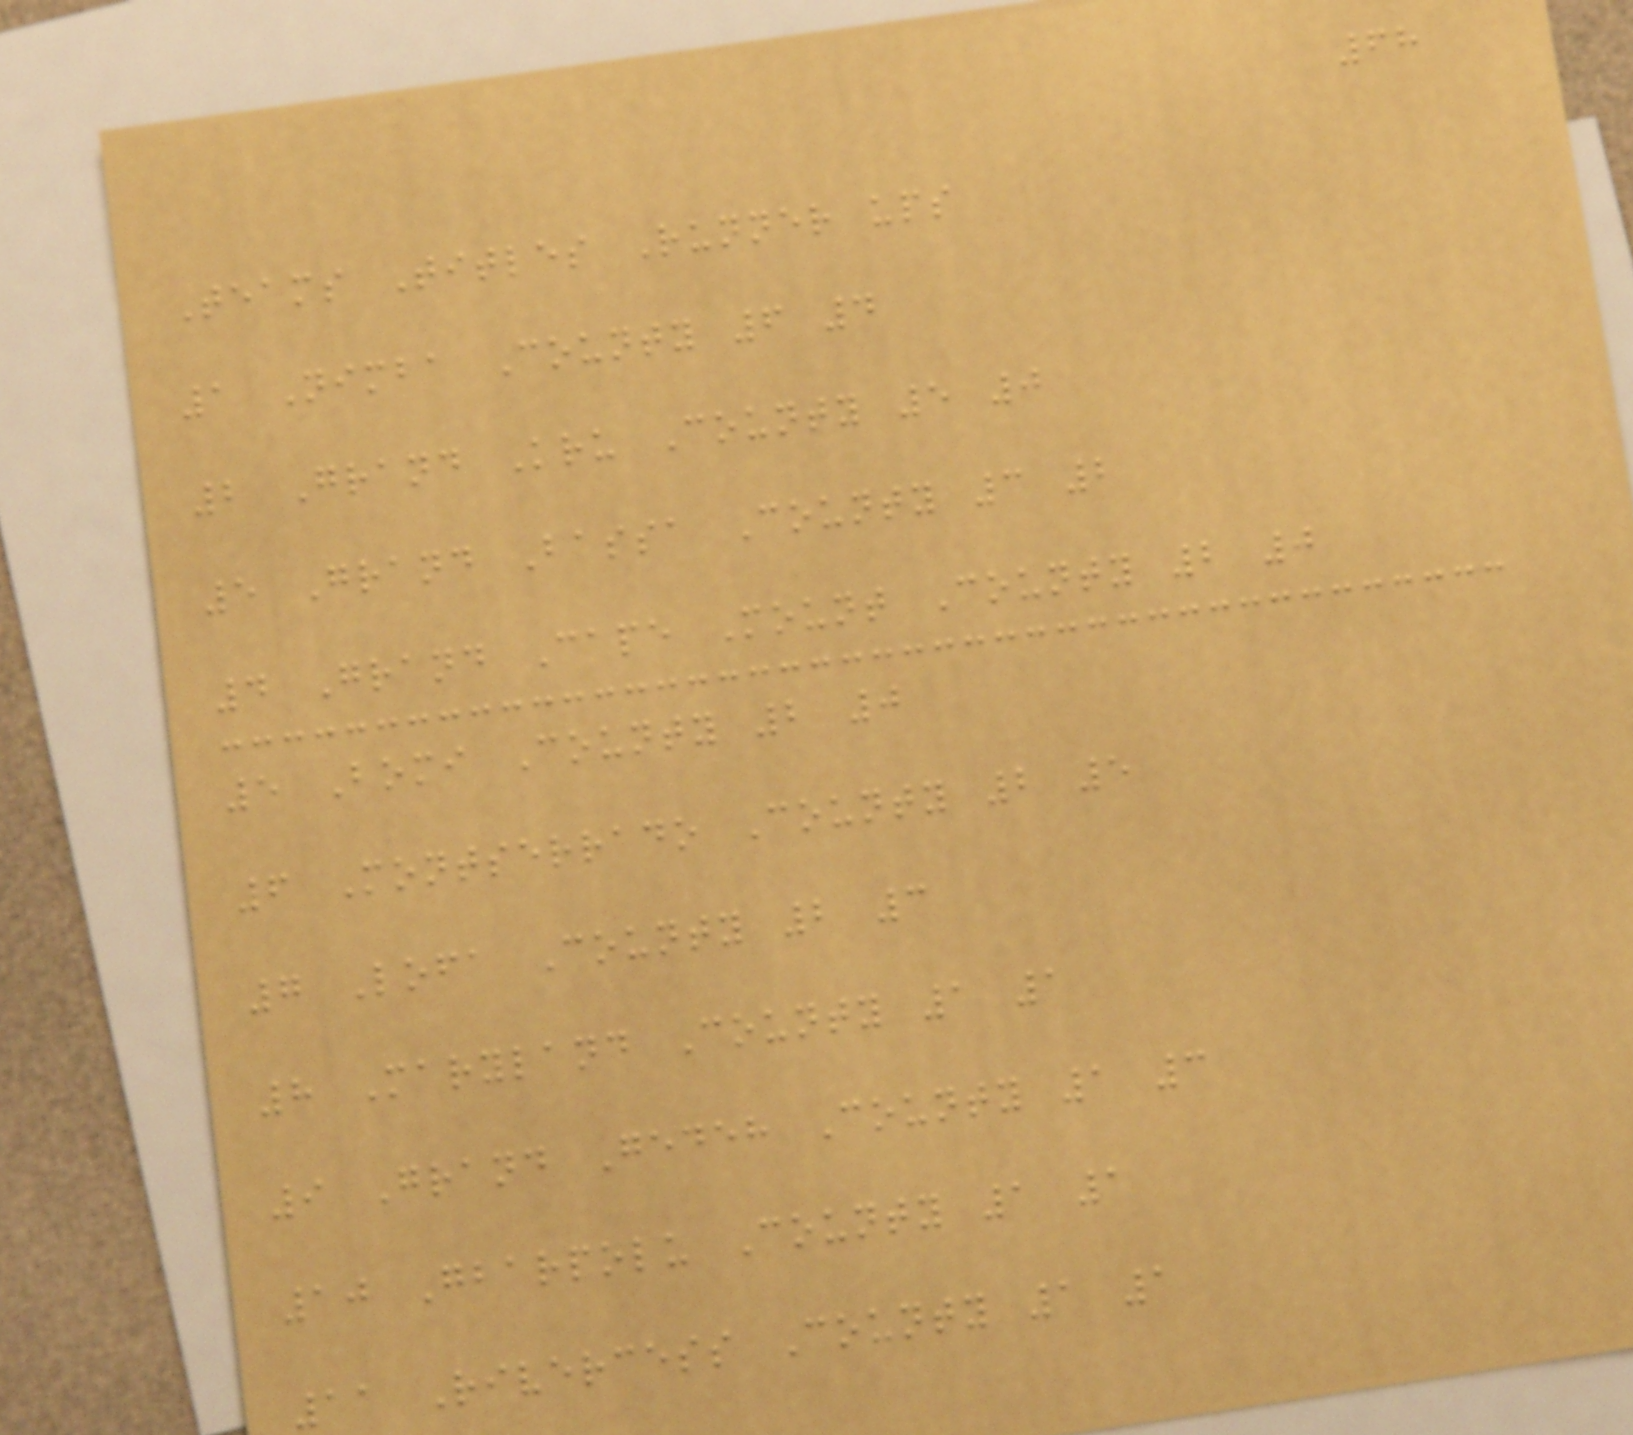68
Teams Titles Runner ups
1 Nimba County 6 4
2 Grand Kru County 5 0
5 Grand Bassa County 3 2
4 Grand Cape Mount County 2 0
5 Bomi County 2 0
6 Montserrado County 2 5
7 Lofa County 2 3
8 Maryland County 1 1
9 Grand Gedeh County 1 3
10 Gbarpolu County 1 1
11 Rivercess County 1 1
